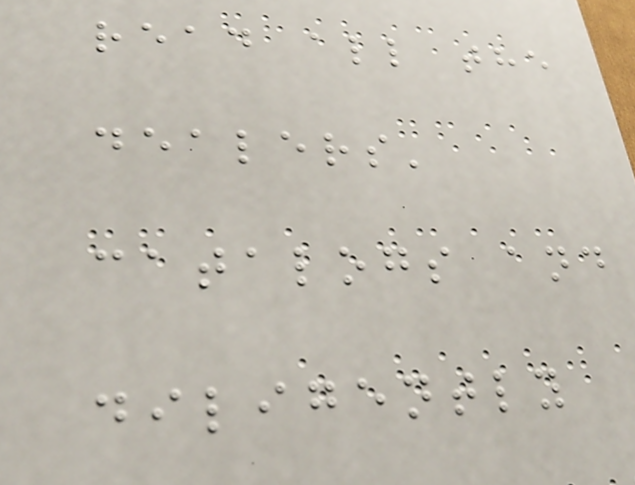read all the
dealers'
catalogs and
diligently
